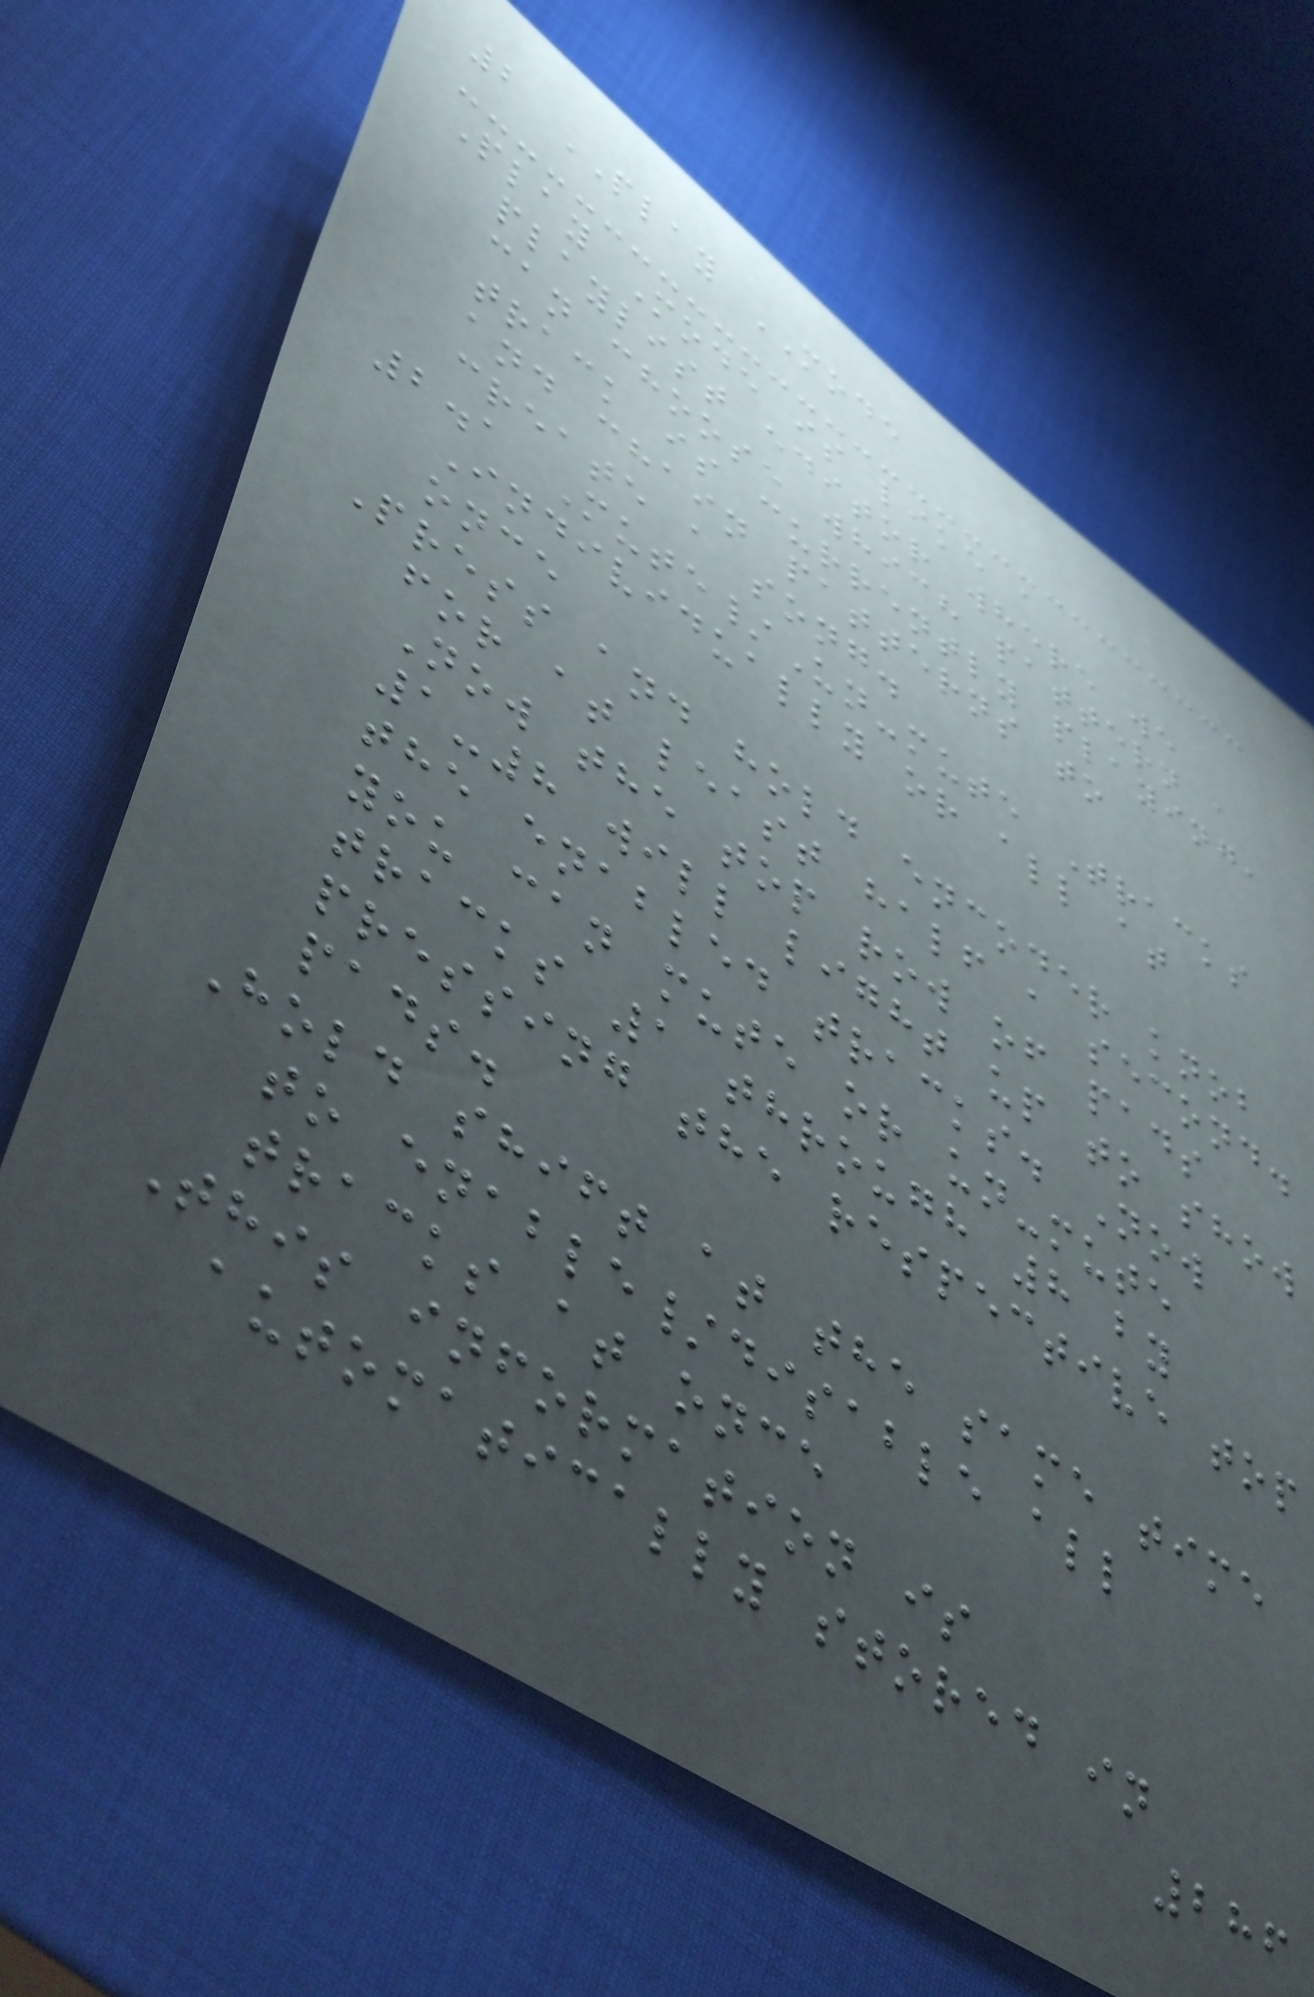2 PLAY MODE
Play Mode is like a
playlist editor where we
can choose which pattern a
track is currently playing,
and chain patterns to
create a song.
2.1 Mute/Un-mute Tracks
Individually or all at
once
Press and hold encoder knob
for at least half a second.
Now the top row of pads
1-8 will light up to show
the enabled tracks. Now
you can mute or un-mute
tracks 1 through 8 by
pressing the respective top
pads.
Hold shift at the same time
to enable/disable all
tracks at once
This information is
automatically stored in
286
